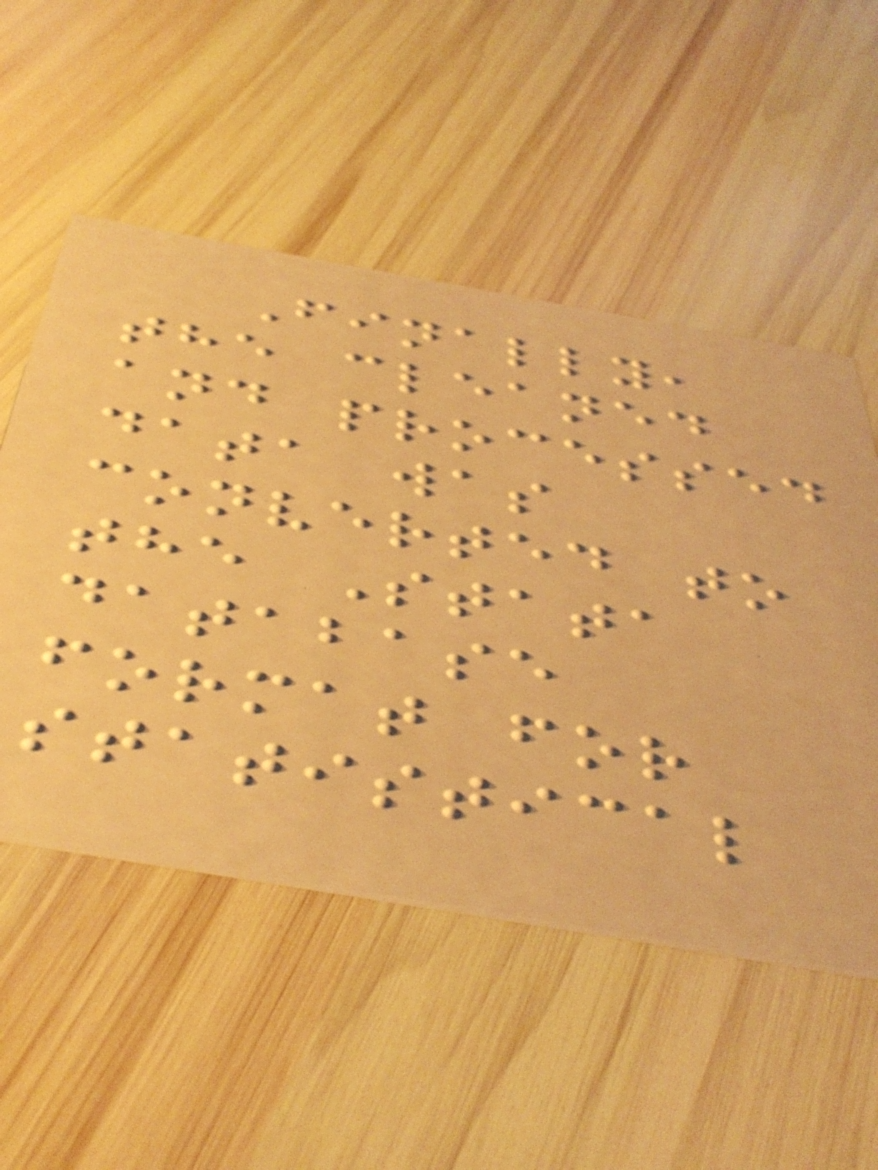Finally,
the cleaned
and processed
data was
converted to
the Stata
database
format for
statistical
